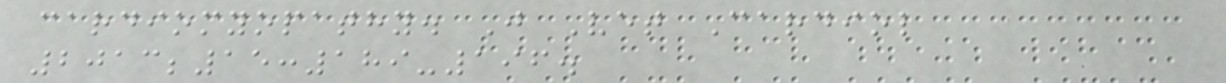cardiomyopathy. J Vet Cardiol
2013;15:189-196.
